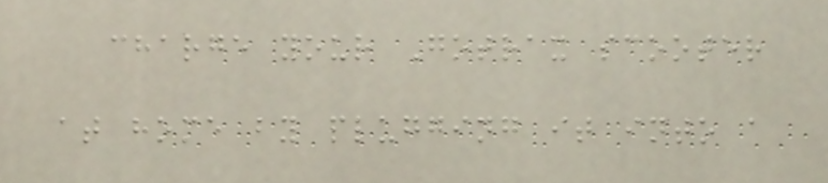charge your Gotrax scooter
at home by plugging it into a
